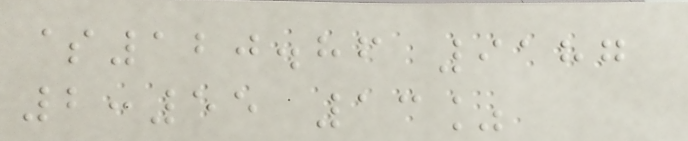$120.86 9187
2:55 13%
